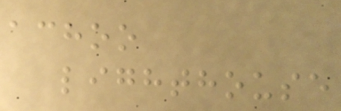achoo
lighthouse
